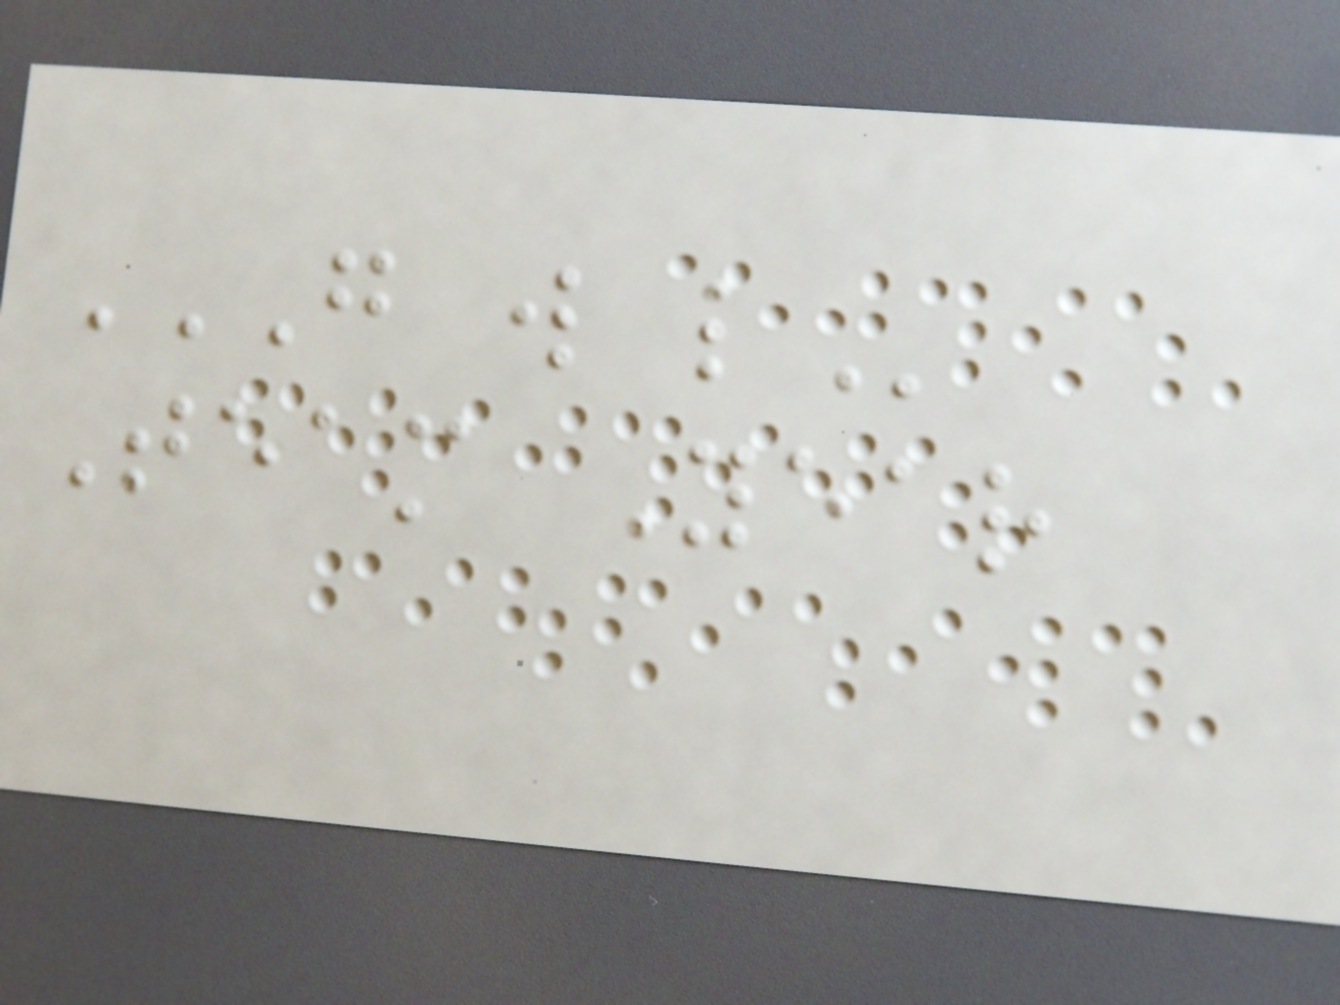G W L
Team Year
